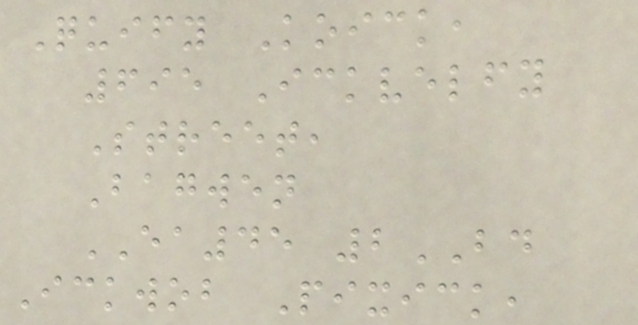Quify Koick,
695 Ickvelfy
Street,
Bagwen
EA45 2BD
Ickwob Pixick,
